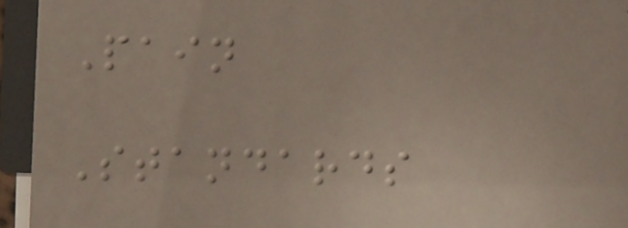Pain
Standards
